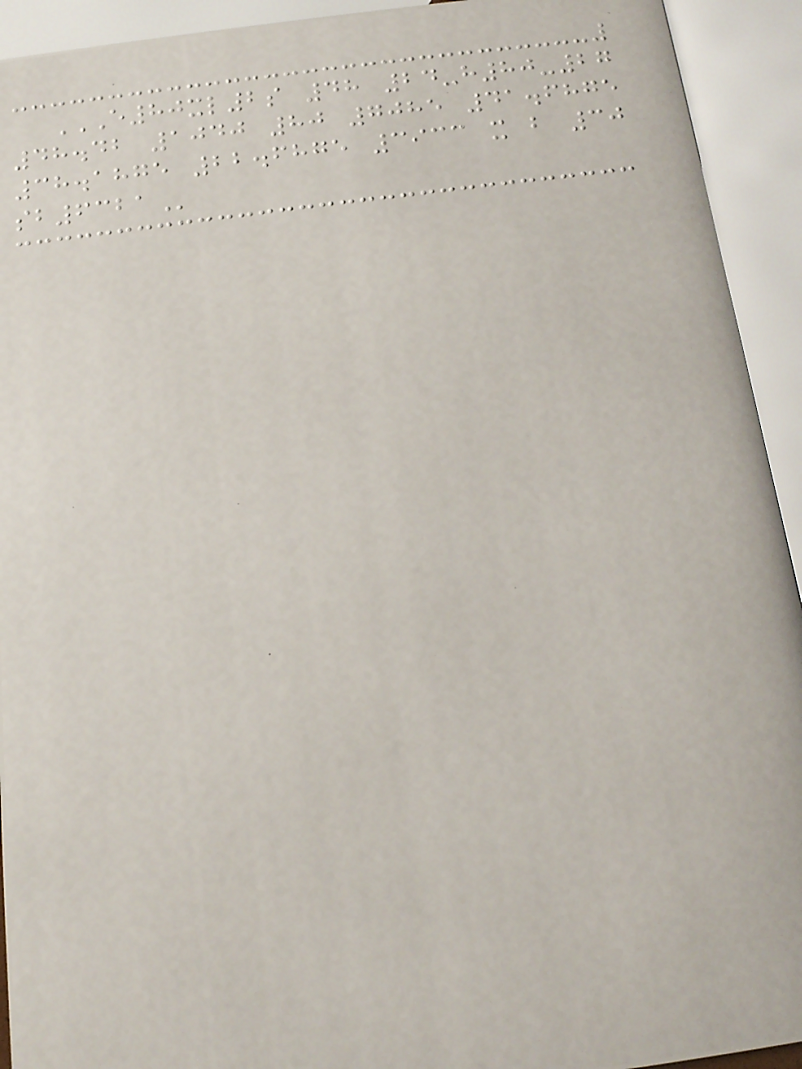E80XL2S 48 24-H80-27
48.42 1040 80 7085 41.6875
38.1875 22.6875 3933 X B 30
SB6321
